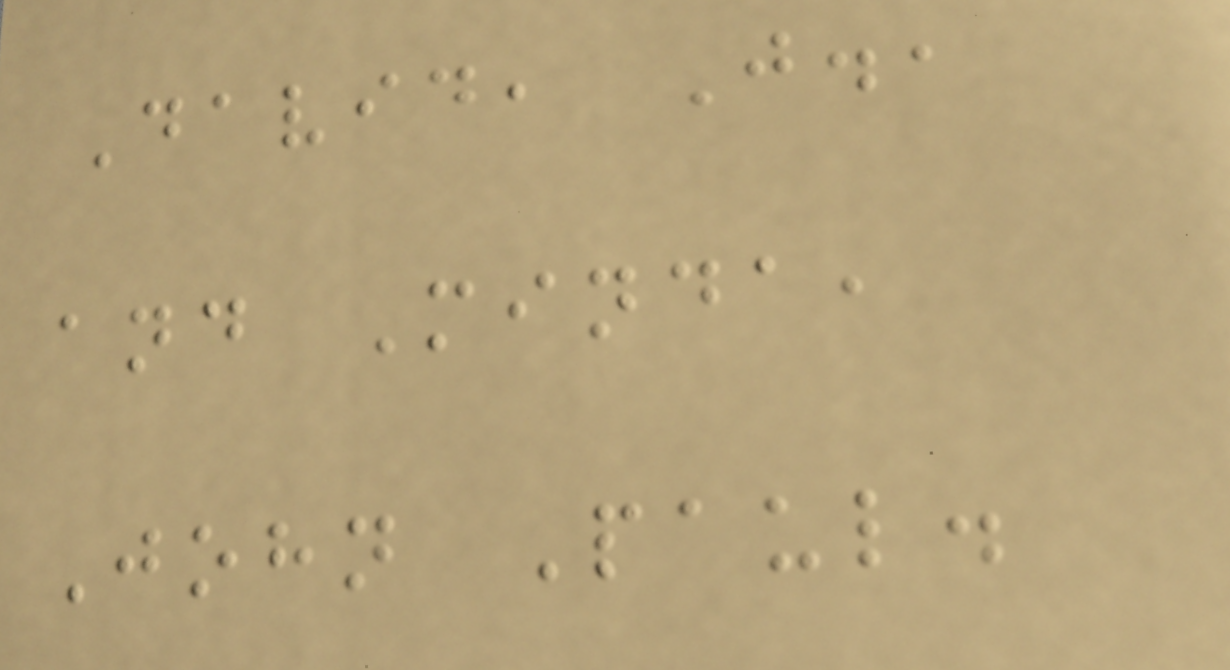David, J.,
and Minda,
John Paul.
